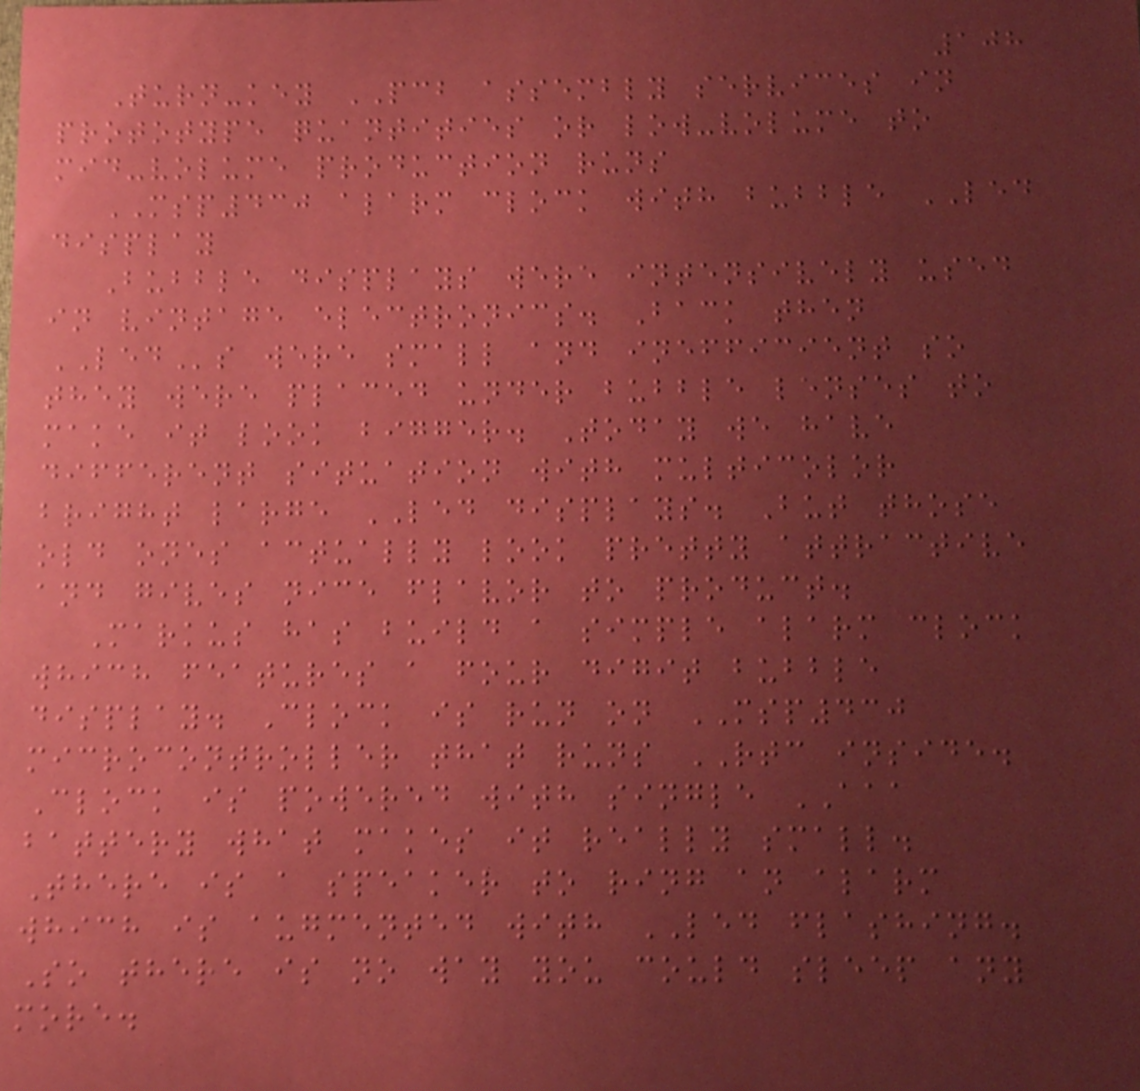108
Turn-key PCB assembly services in
prototype quantities or low-volume to
mid-volume production runs
MSP430 alarm clock with bubble LED
display
Bubble displays were intensively used
in vintage electronics. Back then
LEDs were small and inefficient so
they were placed under bubble lenses to
make it look bigger. Today we have
different situation with multicolor
bright large LED displays. But those
old ones actually look pretty attractive
and gives nice flavor to product.
Markus has build a simple alarm clock
which features a four digit bubble
display. Clock is run on MSP430
microcontroller that runs RTC inside.
Clock is powered with single AAA
battery what makes it really small.
There is a speaker to ring an alarm
which is augmented with LED flashing.
So there is no way you could sleep any
more.
